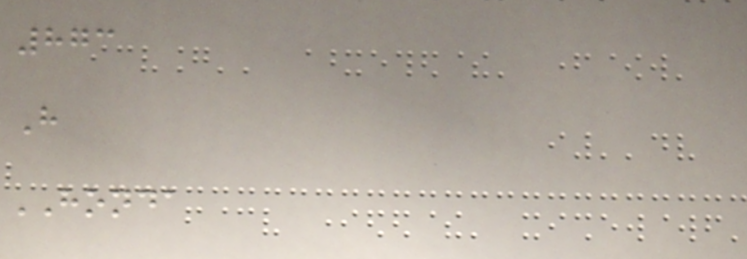873
H
HONDA
